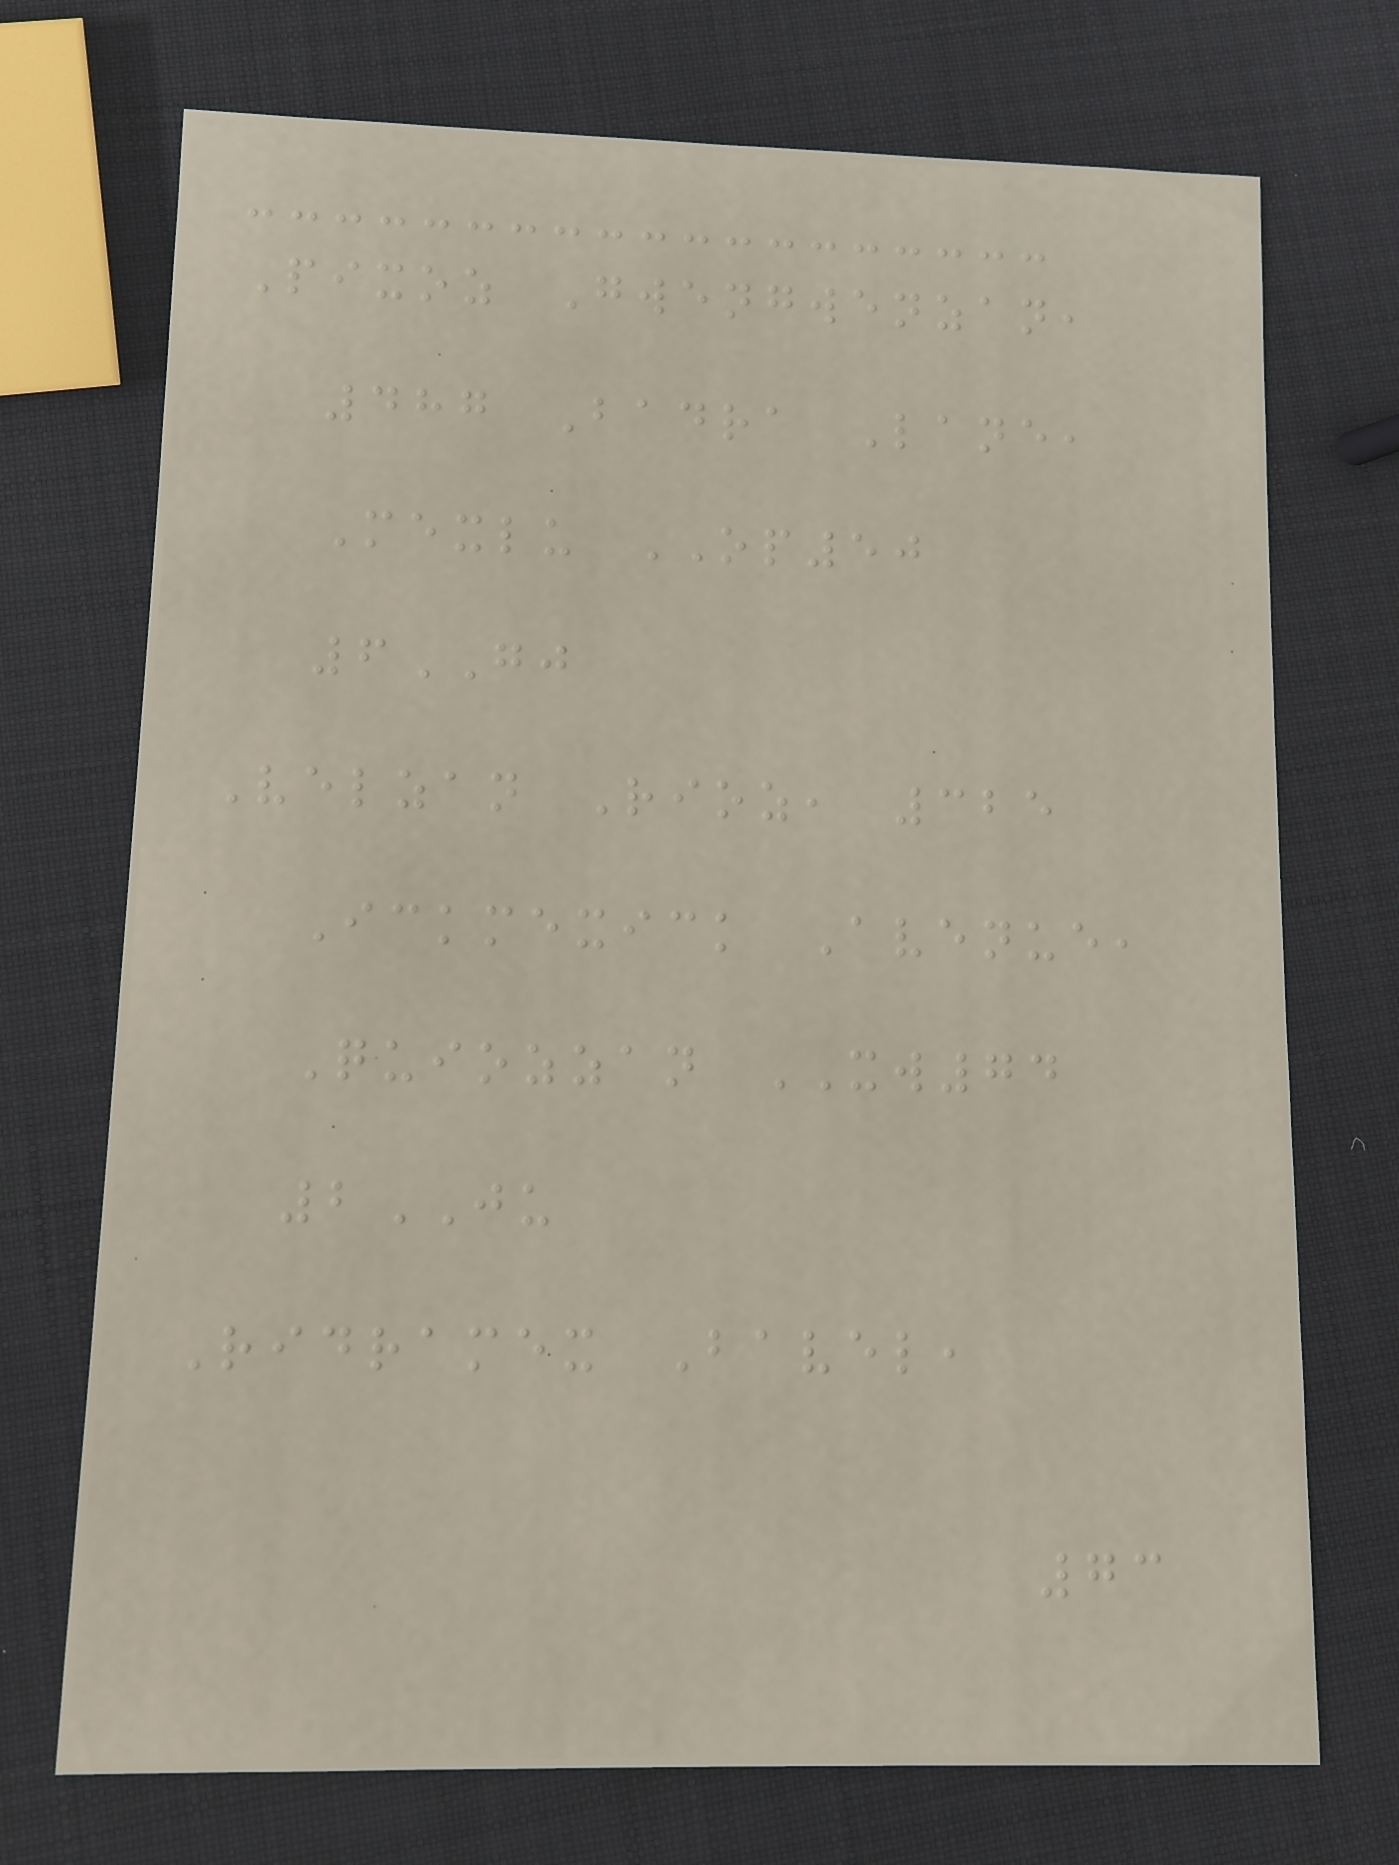Pixoz Gwengwenzan,
487 Badra Lane,
Mexlu OP50
6GJ
Velzan Rioz, 325
Ickmexick Avenue,
Quiozzan XW74
2JU
Ridramex Bavel,
73
